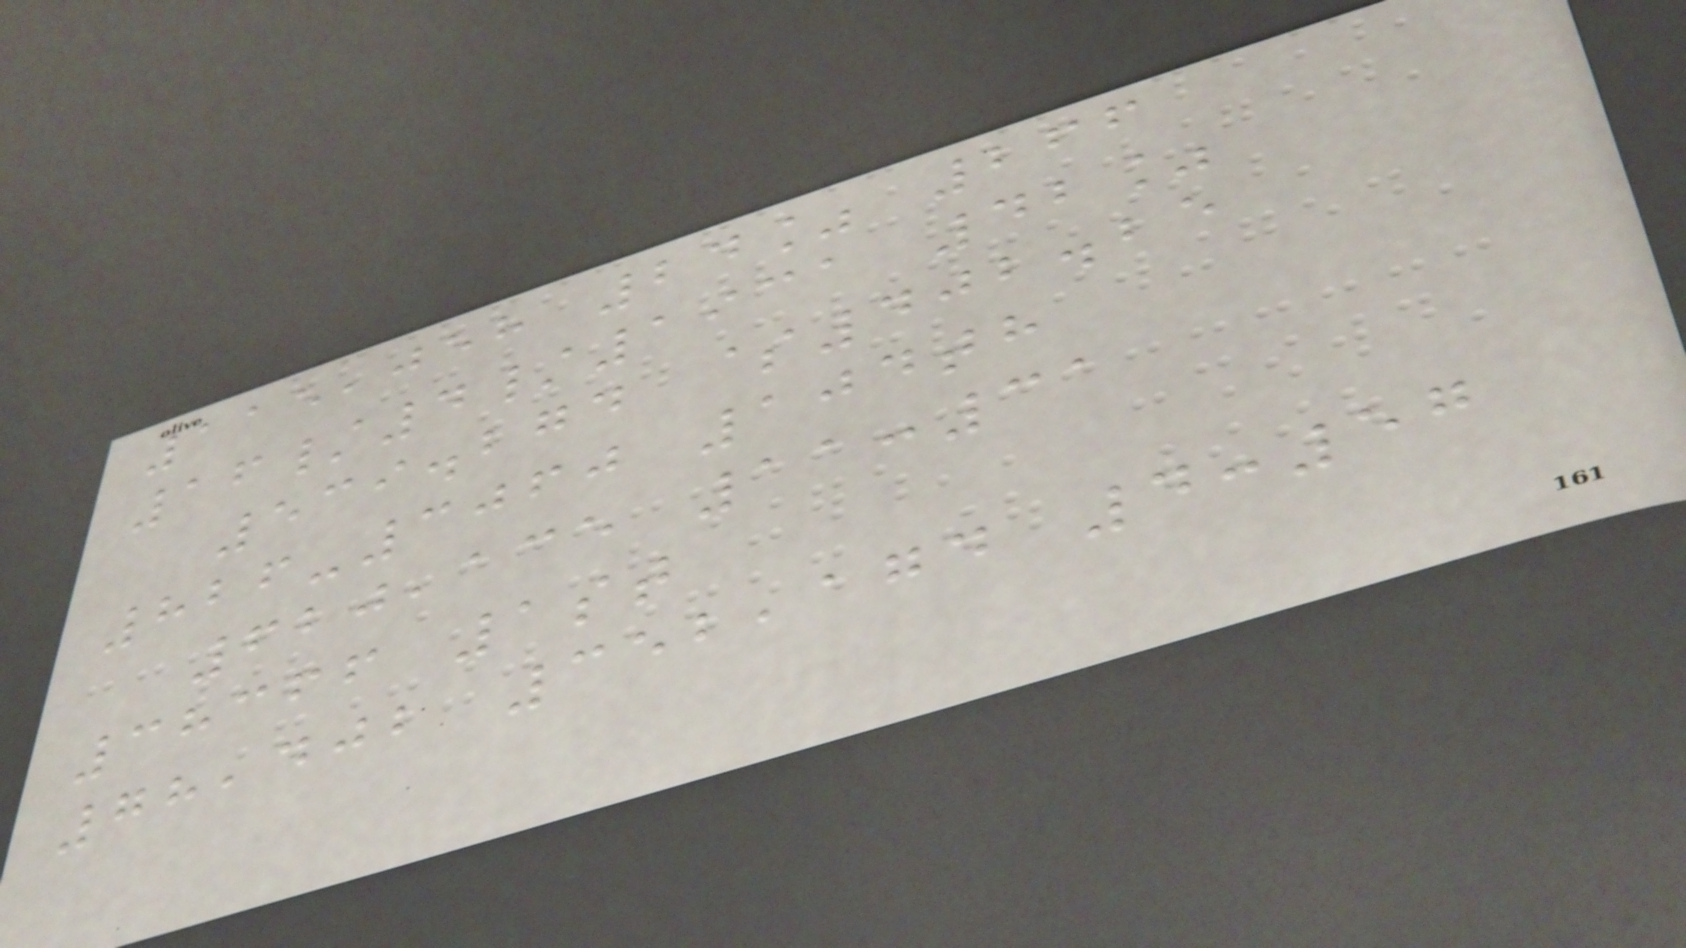115,058 24% 266
16/4/1931 42%
539.274 $402.25
826-3060 104th
620,135 11:31
38366 1st
78,402 352,174 4:57
